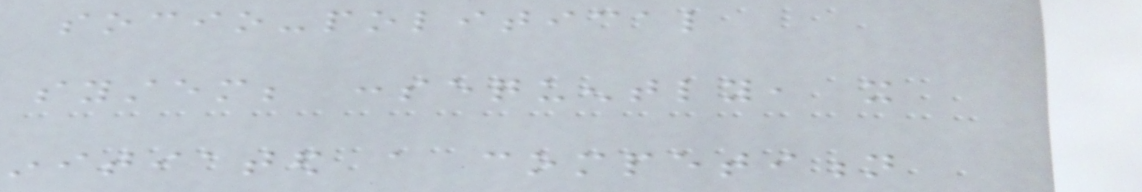socio-political
system; consequently, it
initiated a competition
